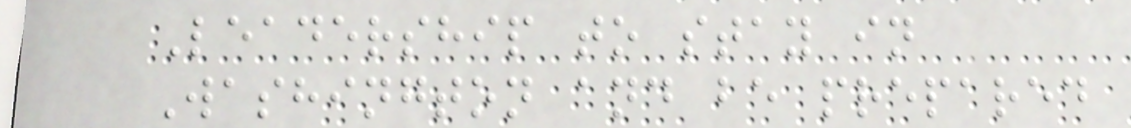Leadership to stay in
Washington and be prepared
